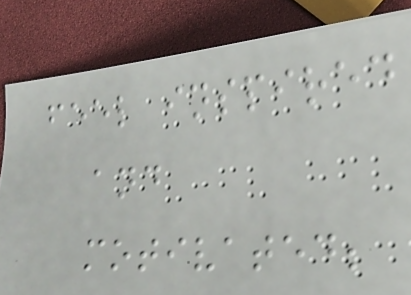feel inspired
and
motivated;
